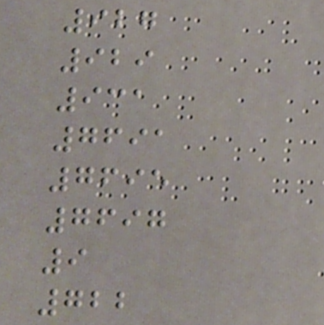927
929
931
7691
7695
7697
9
722
